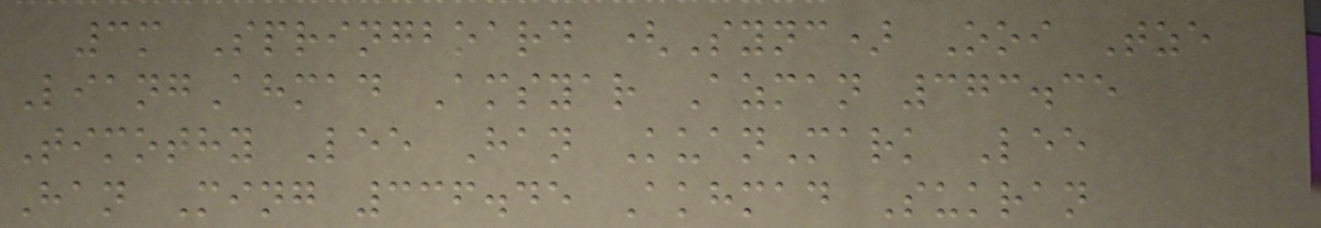3m Springboard (Sync) Ooi Tze
LiangAhmad Amsyar Azman 373.35
Timothy Lee Han KuanMark Lee
Han Ming 336.45 Akhmad Sukran
